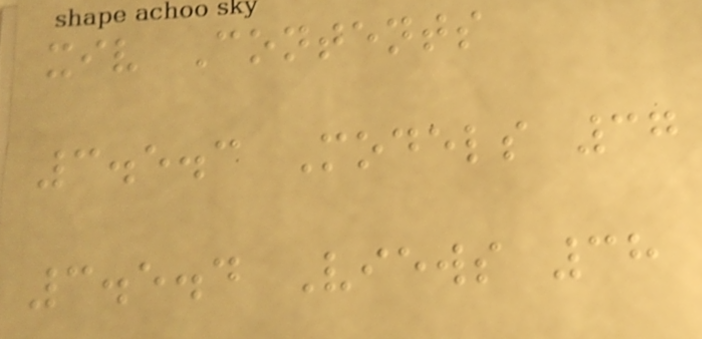xiv Contents
3.5.3 Models 37
3.5.4 Views 38
